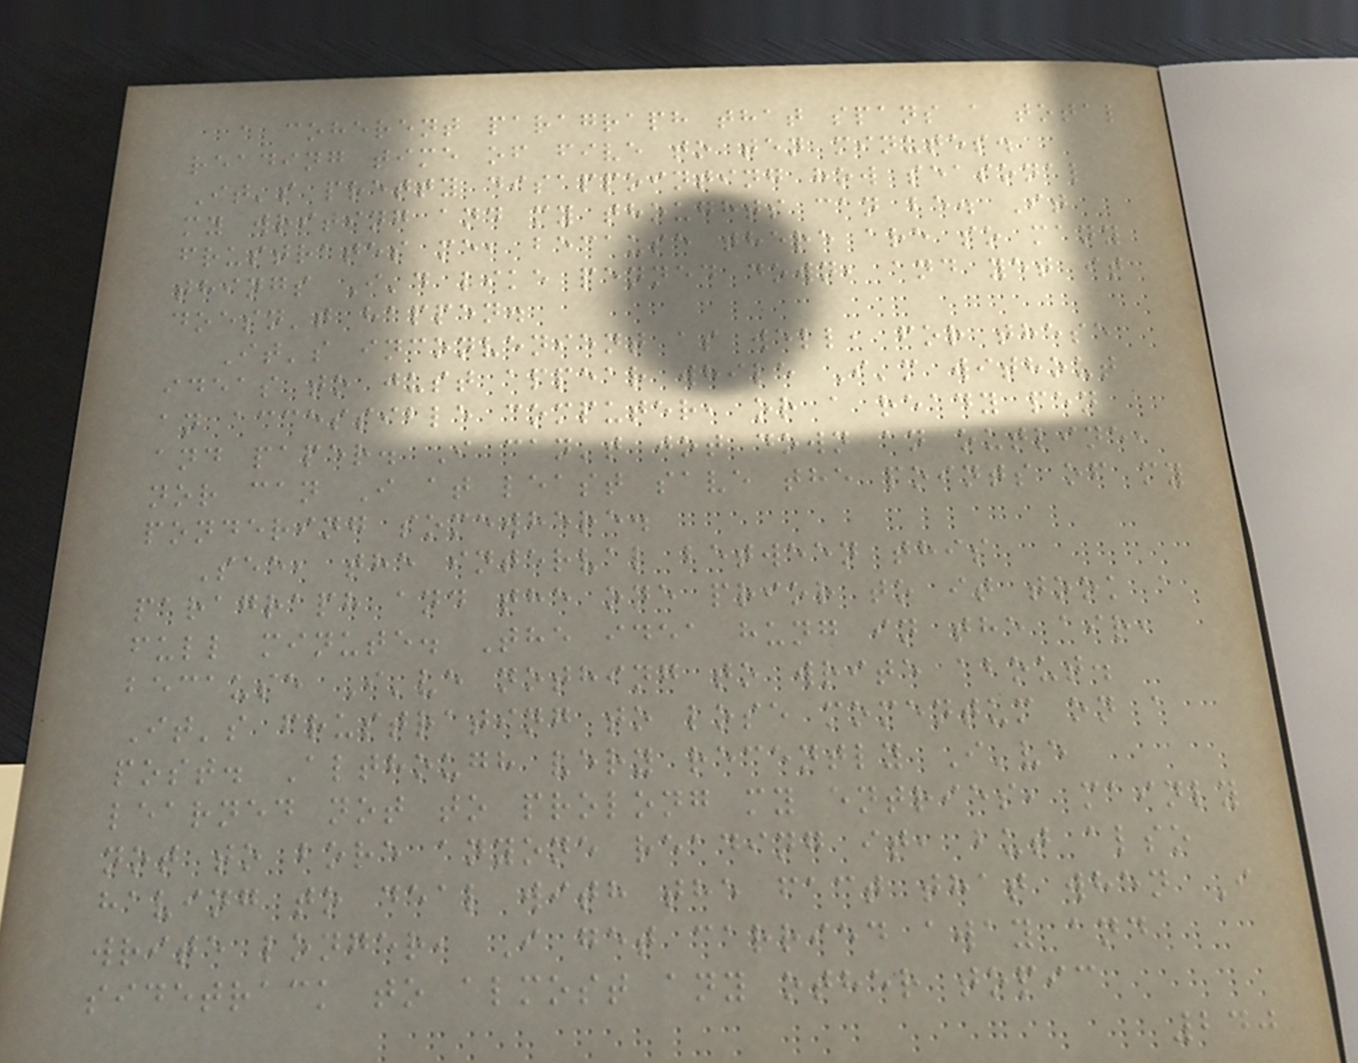a coherent paragraph that spans a total
reading time of five to ten minutes.
It's pretty disappointing how seasonal
my writing and my thoughts can be. It
frustrates me, because there are so many
things I'd like penned down, and yet it
doesn't happen.
It's inconvenient as well, for these
ideas to just appear while I'm without
an accessible computer, or a ready pen
and paper. I can't jot down an outline,
nor can I at least save the points of my
pondering somewhere.
See, the interval between this
paragraph and the one prior to it took a
full minute. The idea hung in the air,
because I've nothing to write about.
It's frustrating to lose momentum on a
post. Although very recently I've
learned not to prolong my entries, mainly
not to bore anyone reading it, but also
having to deal with the fact that when I
write longer, I get carried away and
sidetrack to almost any other topic
240
